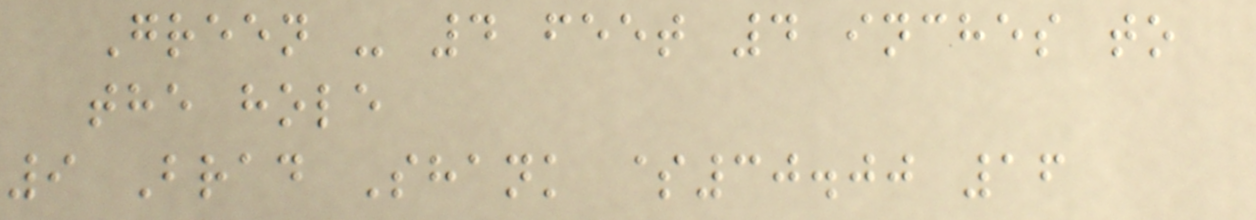Green - 4 feet 4 inches to
the hole
9 Brad Shank $30.00 16
